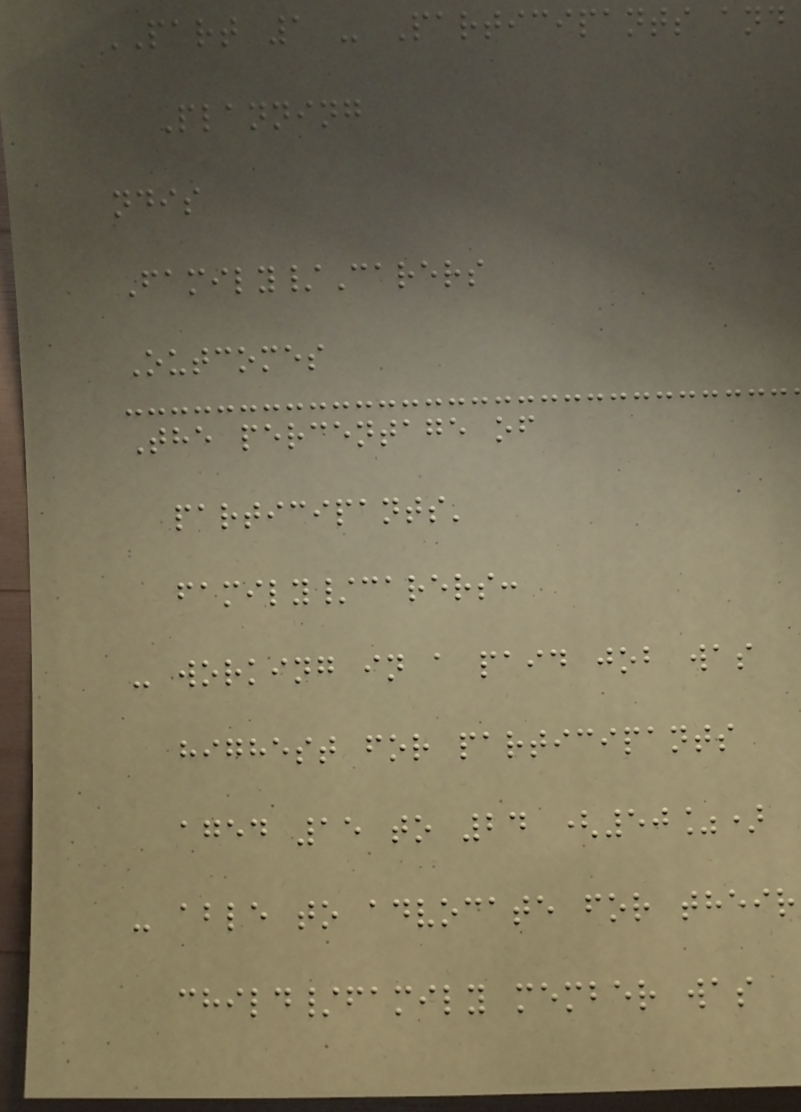PART 1 - Participants and
Planning
ndis
Family/Carers
Outcomes
The percentage of
participants'
family/carers:
- working in a paid job was
highest for participants
aged 15 to 24 (50%)
- able to advocate for their
child/family member was
